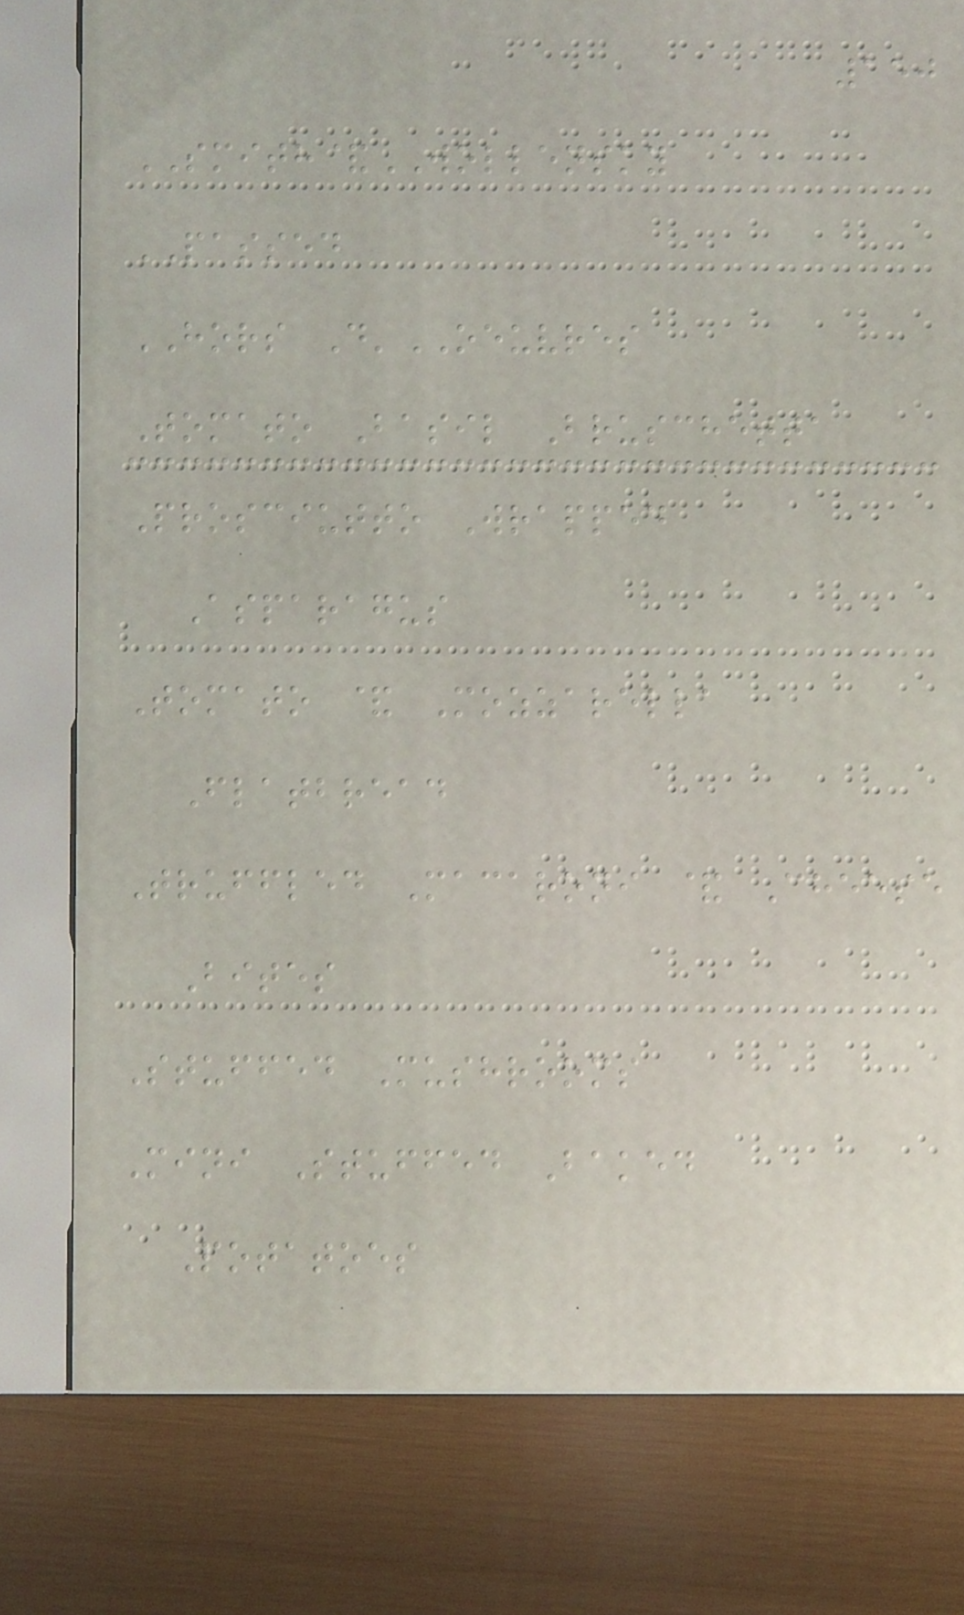150
SMITH&WOLLENSKY
PASSED
HORS D'OEUVRES
Tomato Basil Bruschetta
Prosciutto Wrapped
Asparagus
Tomato & Mozzarella
Flatbread
Truffled Macaroni & Cheese
Bites
Stuffed Mushrooms
Mini Stuffed Baked
Potatoes
